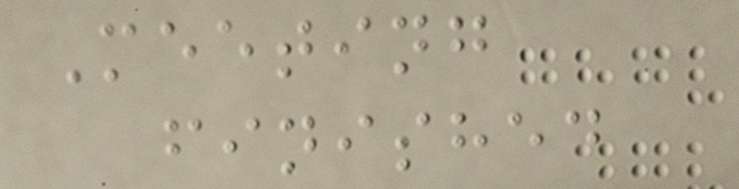Meeting
finished
